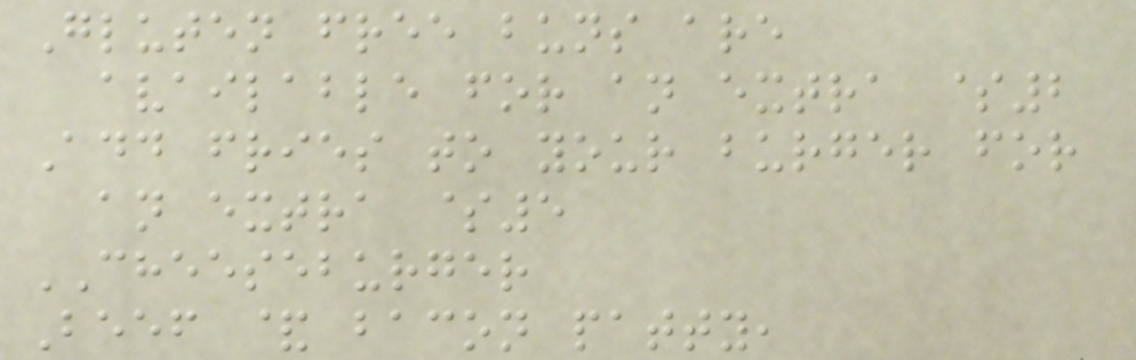Gluten free buns are
available for an extra $2
Add fries to your burger for
an extra $5
CHEESEBURGER
Beef & bacon patty,
